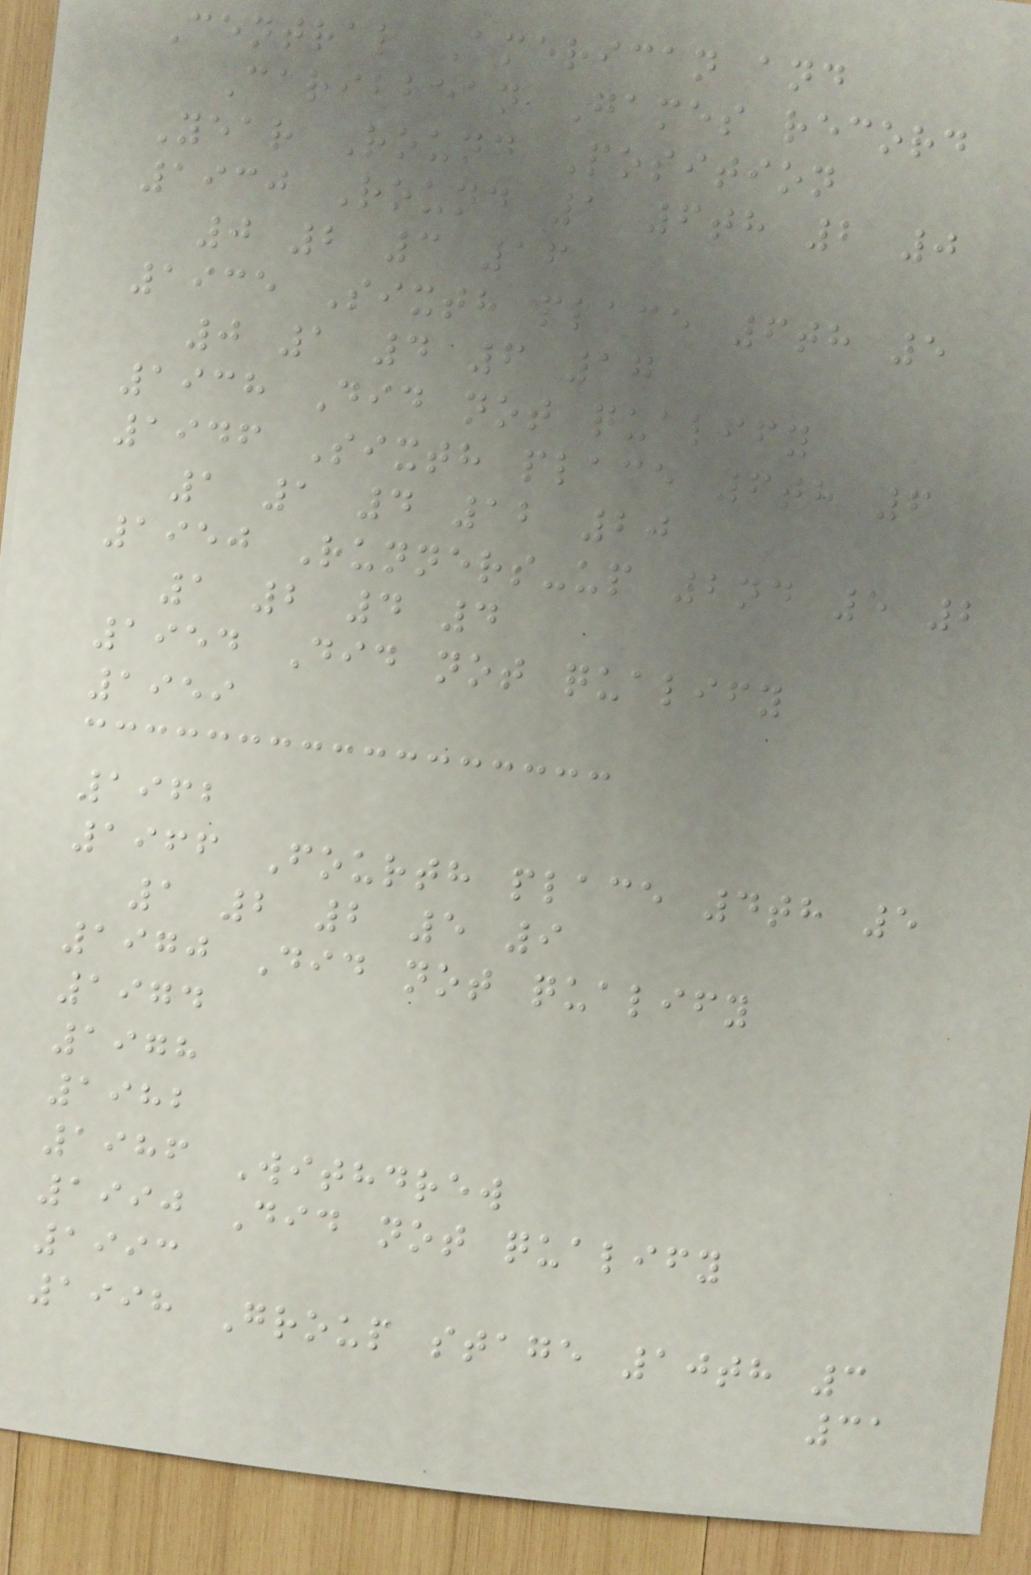Central American and
Caribbean Games record
Year Round Position
1930 Round 1 6th 2 0
0 2 3 16
1935 Sixth place 6th 5
0 1 4 6 17
1938 Did not qualify
1946 Sixth place 6th 6
1 1 4 12 20
1950 Runners-up 2nd 5 2
1 2 4 4
1954 Did not qualify
1959
1962
1966 Fourth place 4th 5
1 2 2 5 9
1970 Did not qualify
1974
1978
1982
1986 Withdrew
1990 Did not qualify
1993
1998 Group stage 10th 3
31
